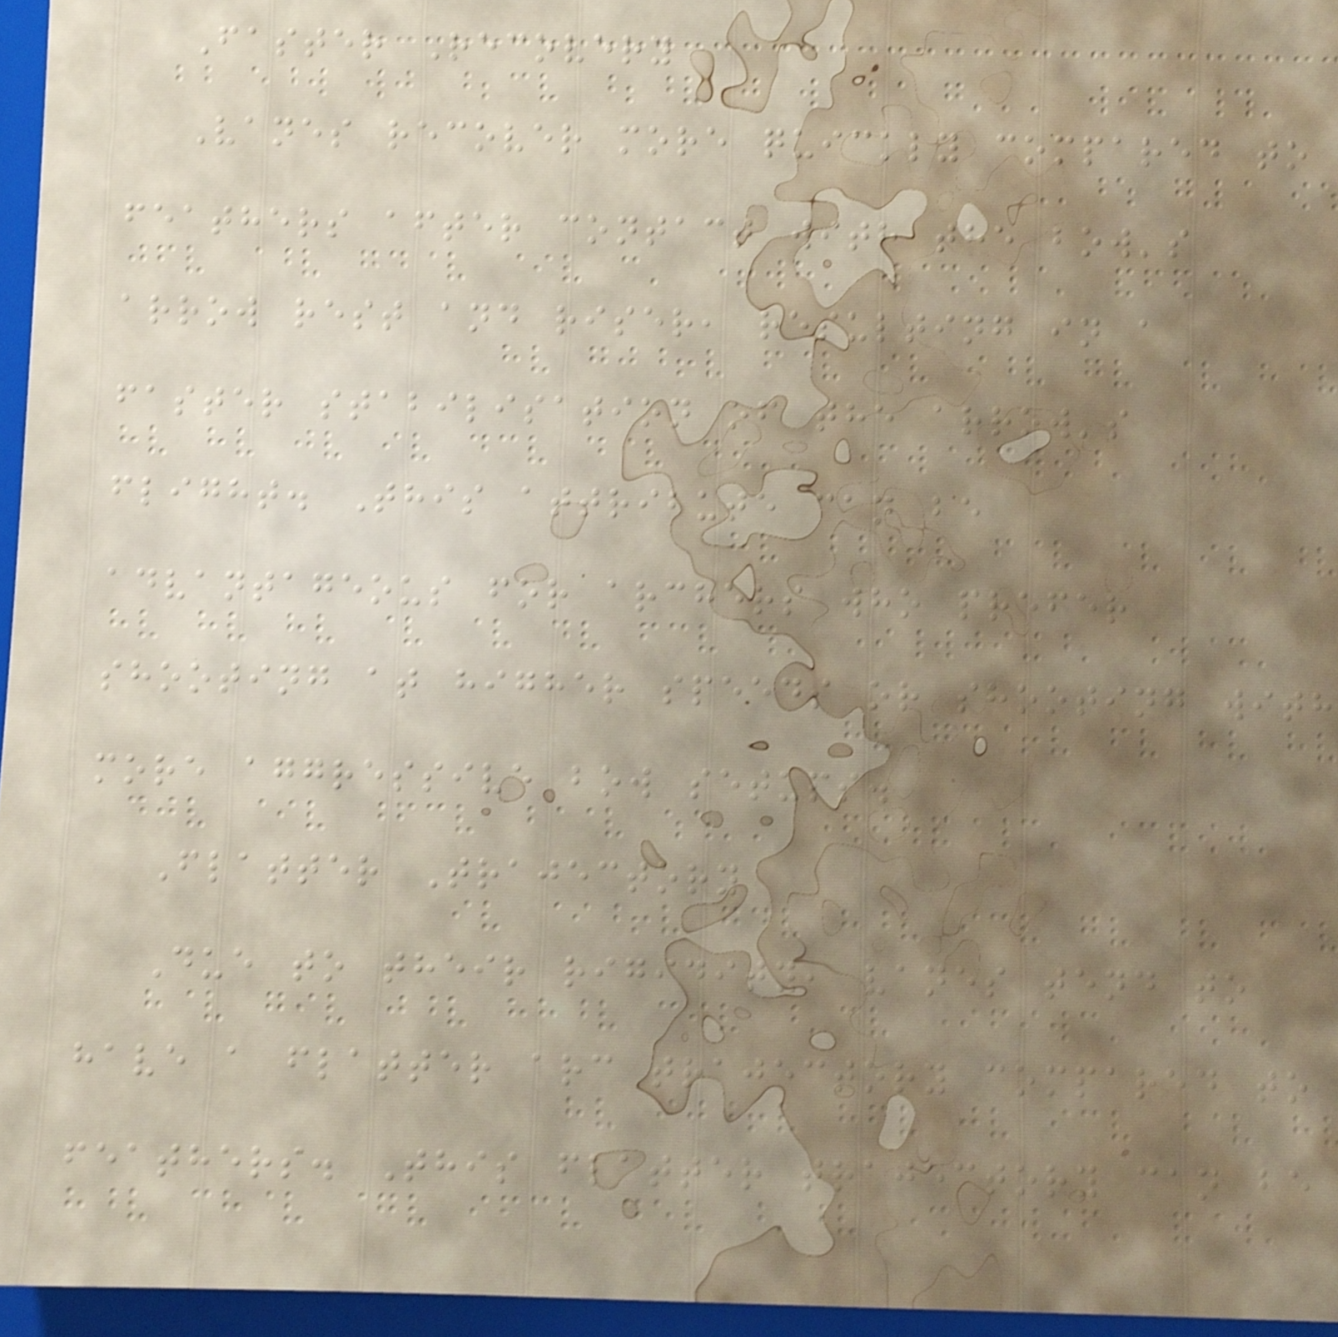Faster Recovery
Vanes recover more quickly compared to
feathers after contact with the bow's
arrow rest and riser, resulting in a
faster stabilisation of the arrow's
flight. This attribute can be
advantageous for archers who prefer
shooting at higher speeds or shooting with
more aggressive bow setups.
Flatter Trajectory
Due to their rigidity, vanes tend to
have a flatter arc trajectory compared to
feathers. This flatter trajectory can be
